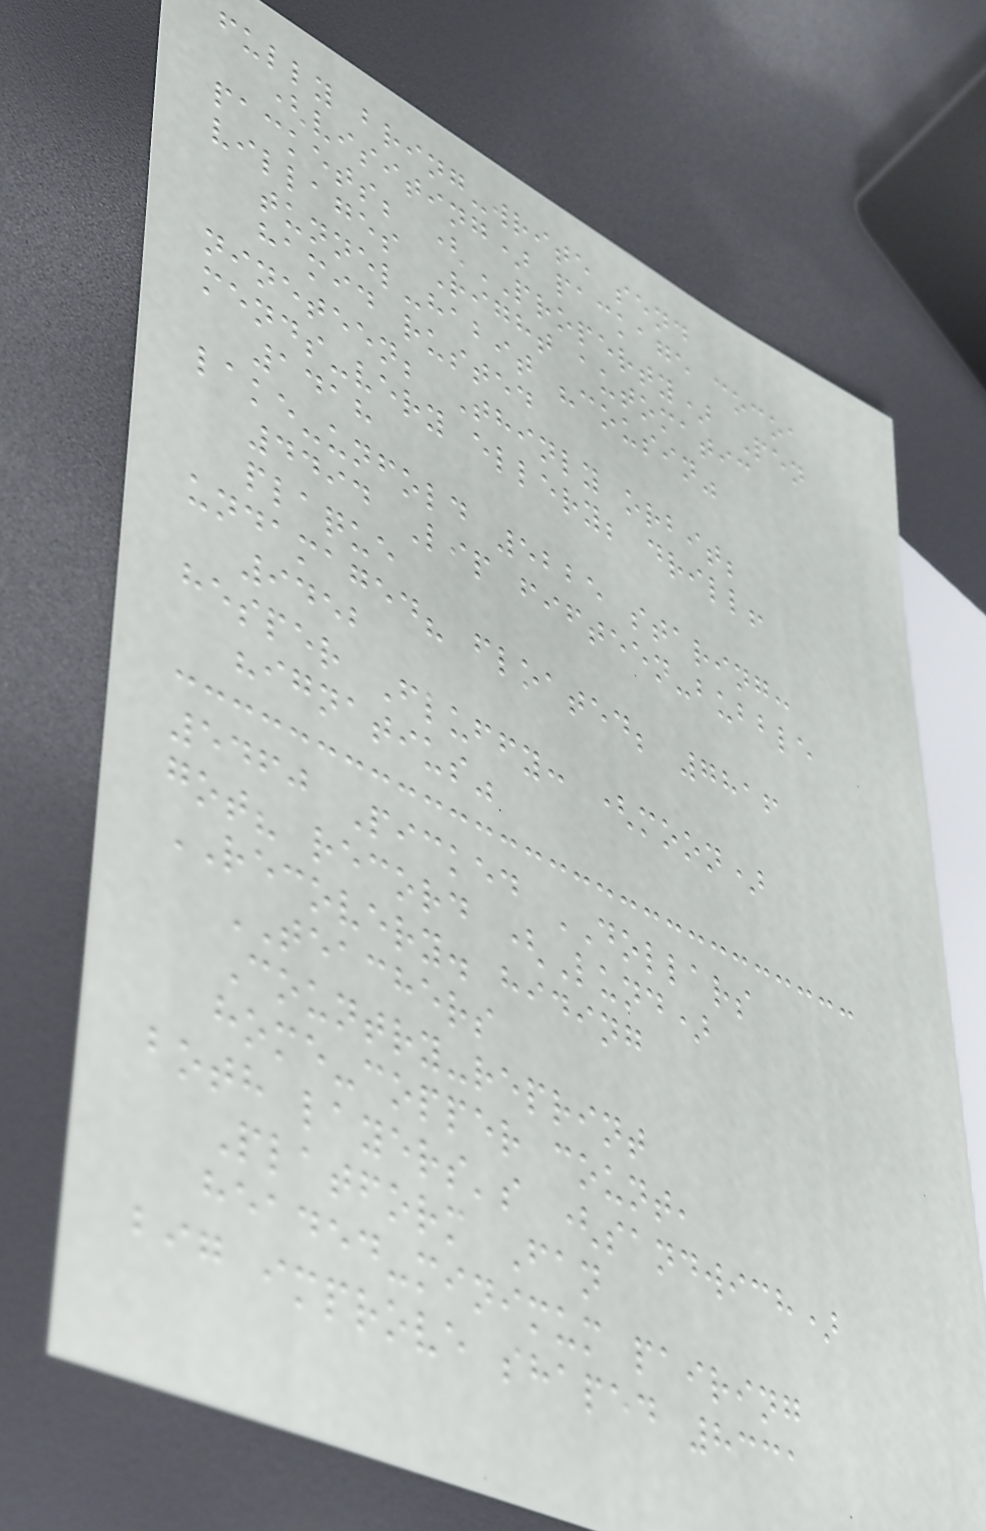fully bring-write send
(visiting) package cocoa
packets; (PROPERTY) Pen
villages Right automatic
tunnel-habit "cousin"
hamid rusted
nineteen; Thinly orbit;
mends-very ellery; drill!
1418
lake-unfold 5225 staring:
4494 Lip fifteen-bubble
plaque
undamaged? floated; 7816
9452
hesper Fluffy: (moon)
"ignatius"
5460 Picked DOLLARS
got? record (Lund)
RECOVERY. hiding
TEACHERS
Country-reprint
home-copper count,
both layers's (sandwich)
Platform Fan
headed-minimum pairing
big improve shaped 8331
